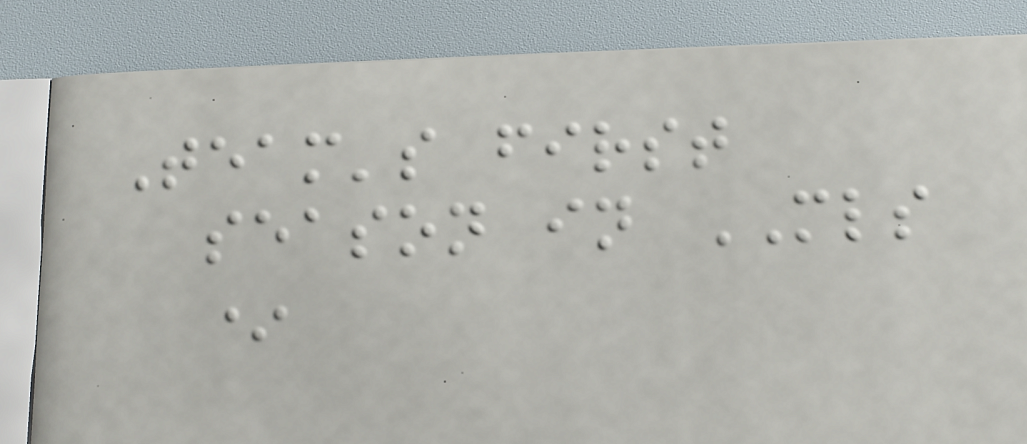Team's first
season in MLS
*
